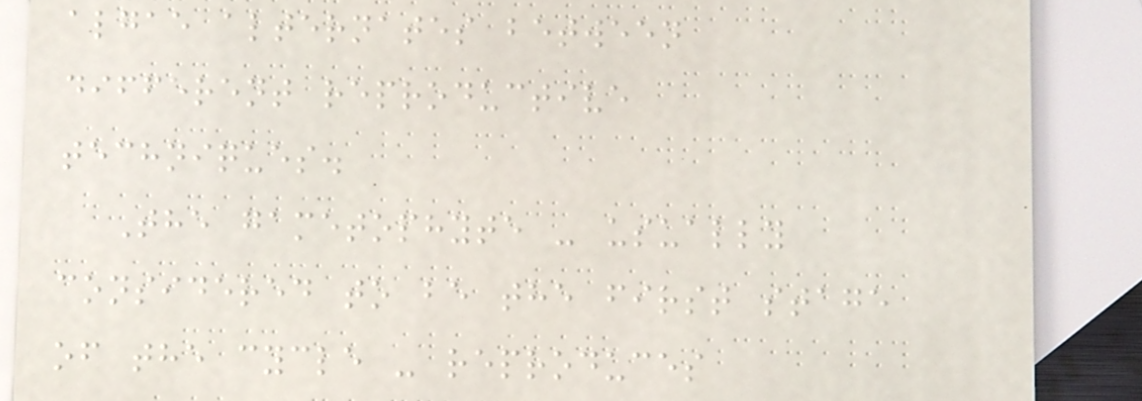algae alternates between
different reproductive
techniques.
The gametophyte - usually
considered to be the first stage
of the cycle - reproduces
